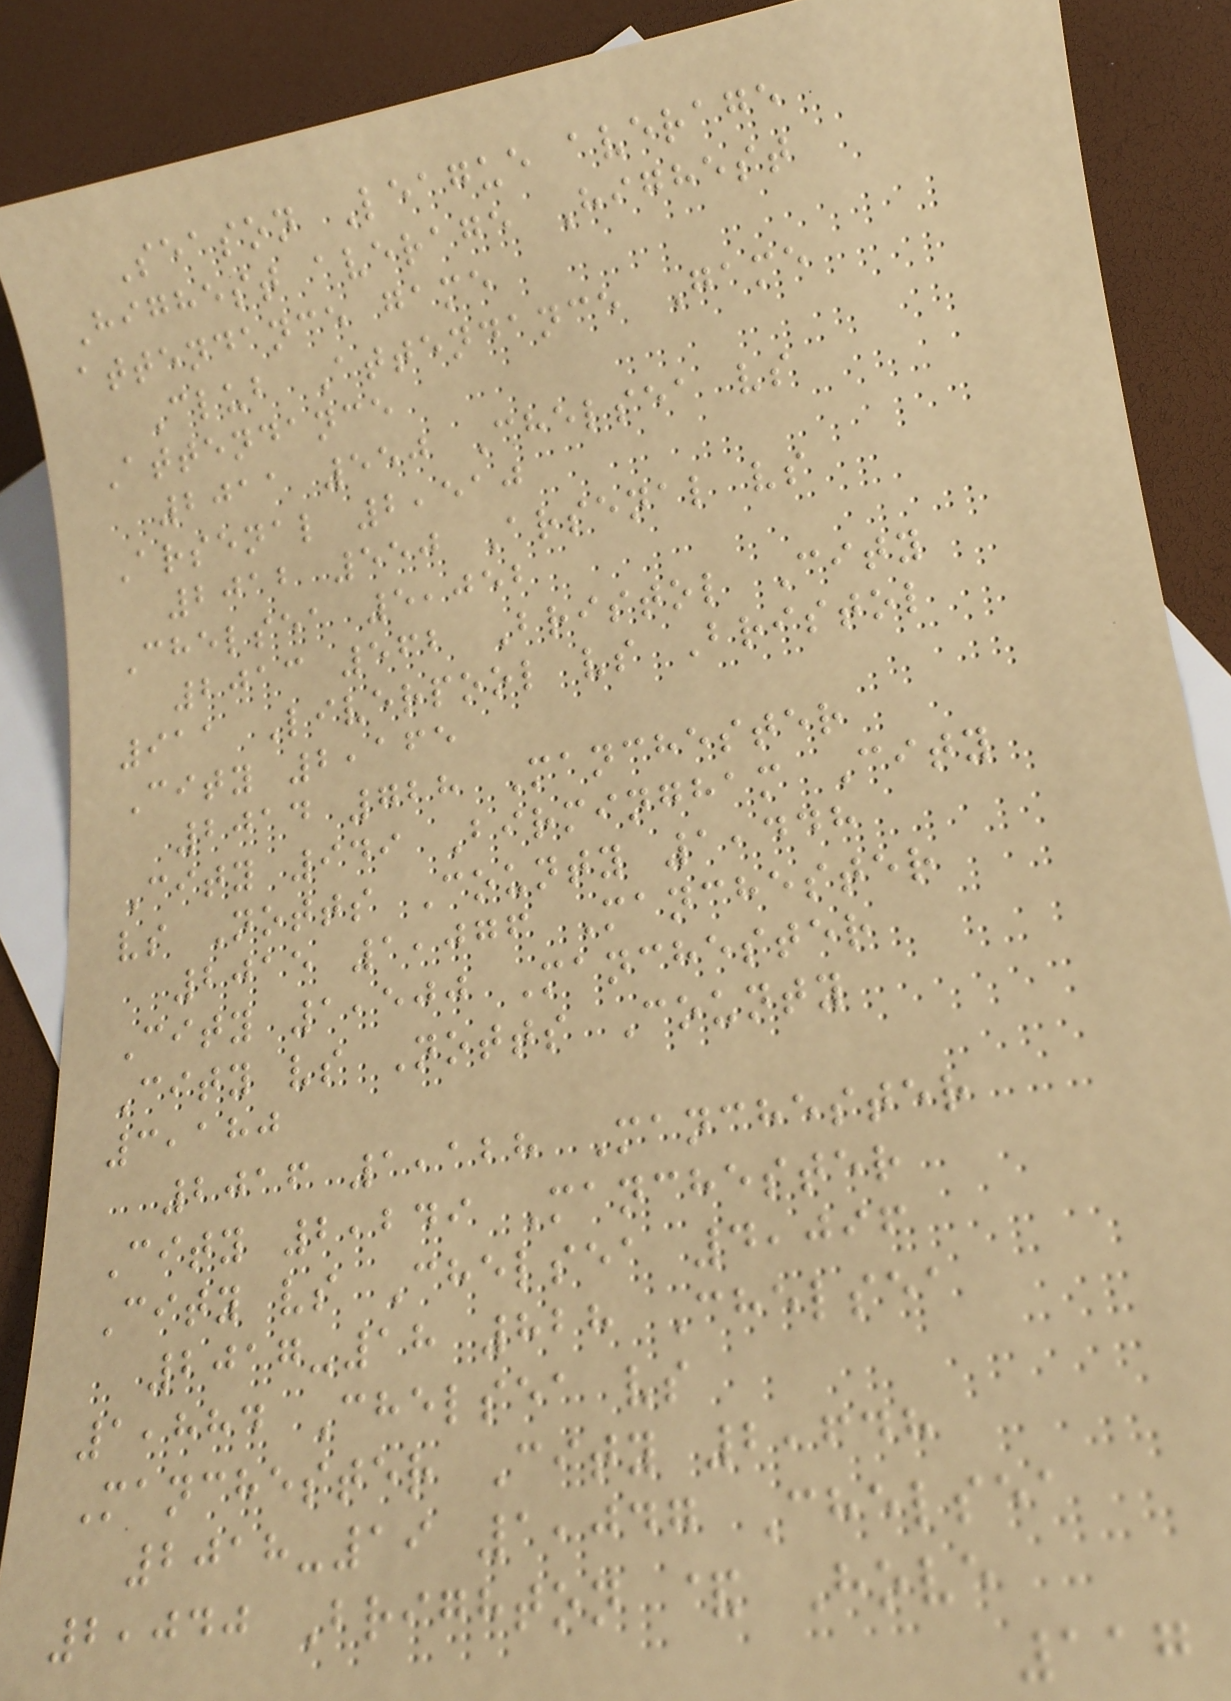Season League average
Highest average Highest
attendance game
Club Attendance Game
Attendance
2011 550 Chelsea vs
Arsenal 2,510
2012 550 Arsenal vs
Chelsea 5,052
2013 562 Bristol City
911 Liverpool vs Bristol
City 2,165
2014 728 Manchester
City 949 Birmingham City
vs Notts County 1,448
2015 1,076 Manchester
City 1,500 Manchester
City vs Notts County
3,180
2016 1,128 Manchester
City 2,249 Manchester
City vs Chelsea 4,096
2017-18 828 Chelsea
1,884 Chelsea vs
Manchester City 2,648
2018-19 1,047 Chelsea
2,040 Brighton & Hove
117
